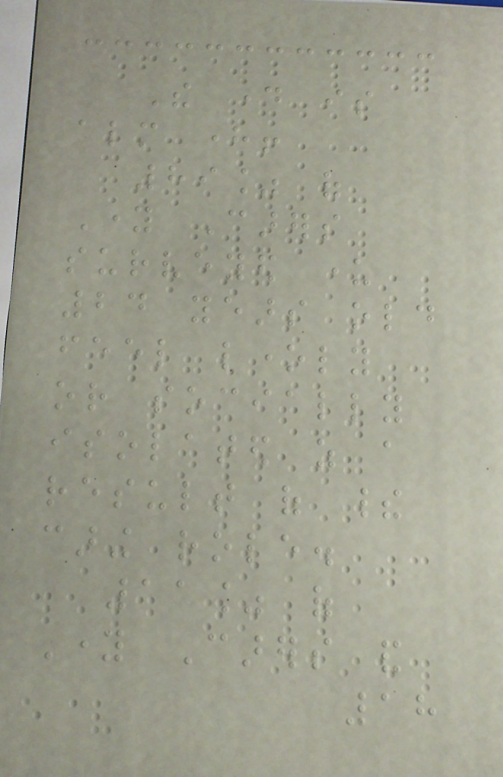The day is
almost here!
89% of
Young Carers
surveyed under
24 years old
feel lonely
or socially
isolated as a
result of their
caring role.
11% of
Young Carers and
18
